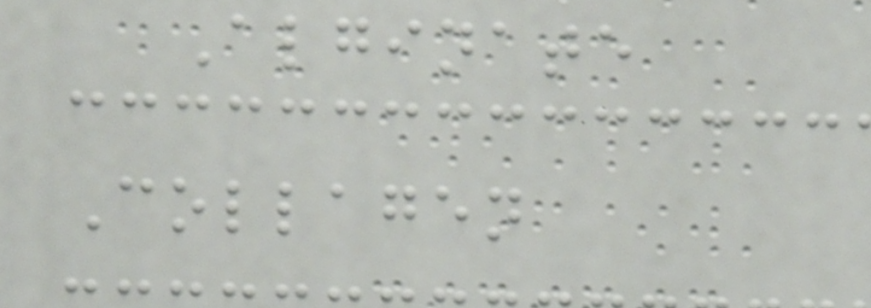Alginate
Collagen
